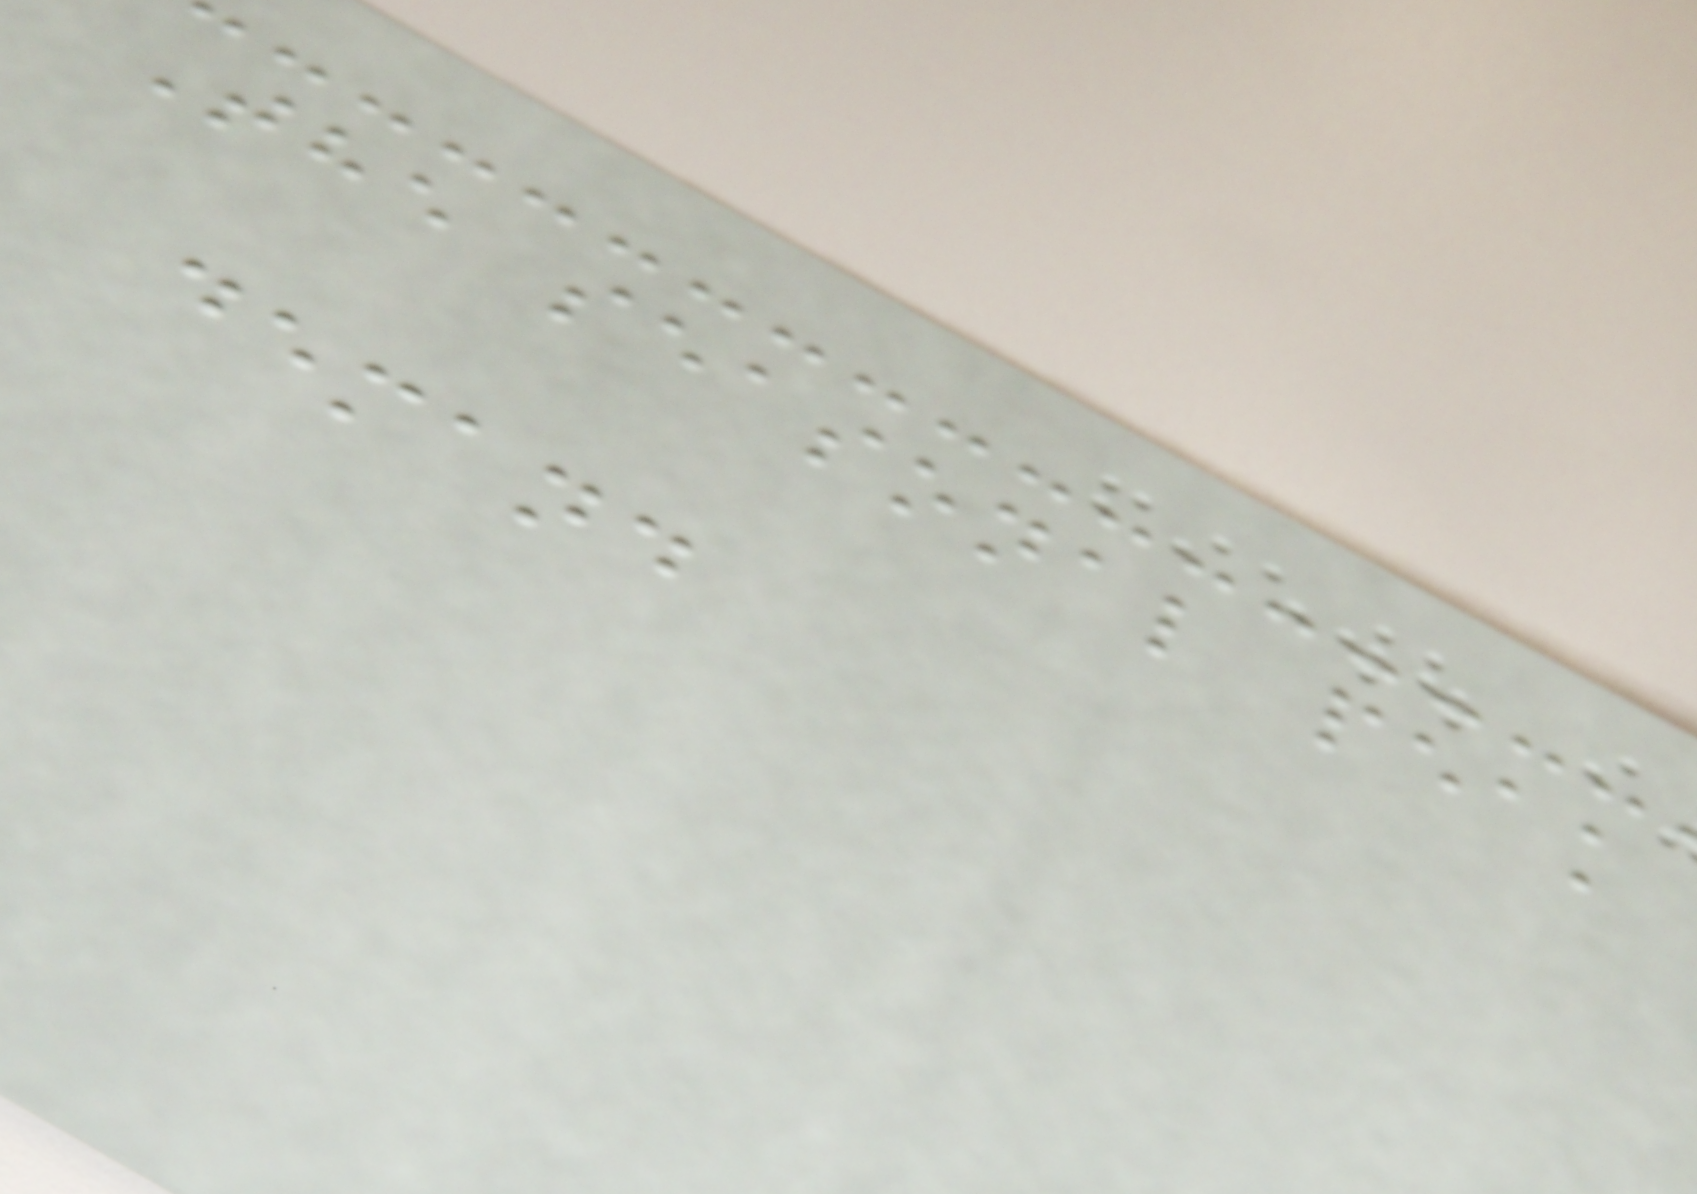The seasonal peak
demand
